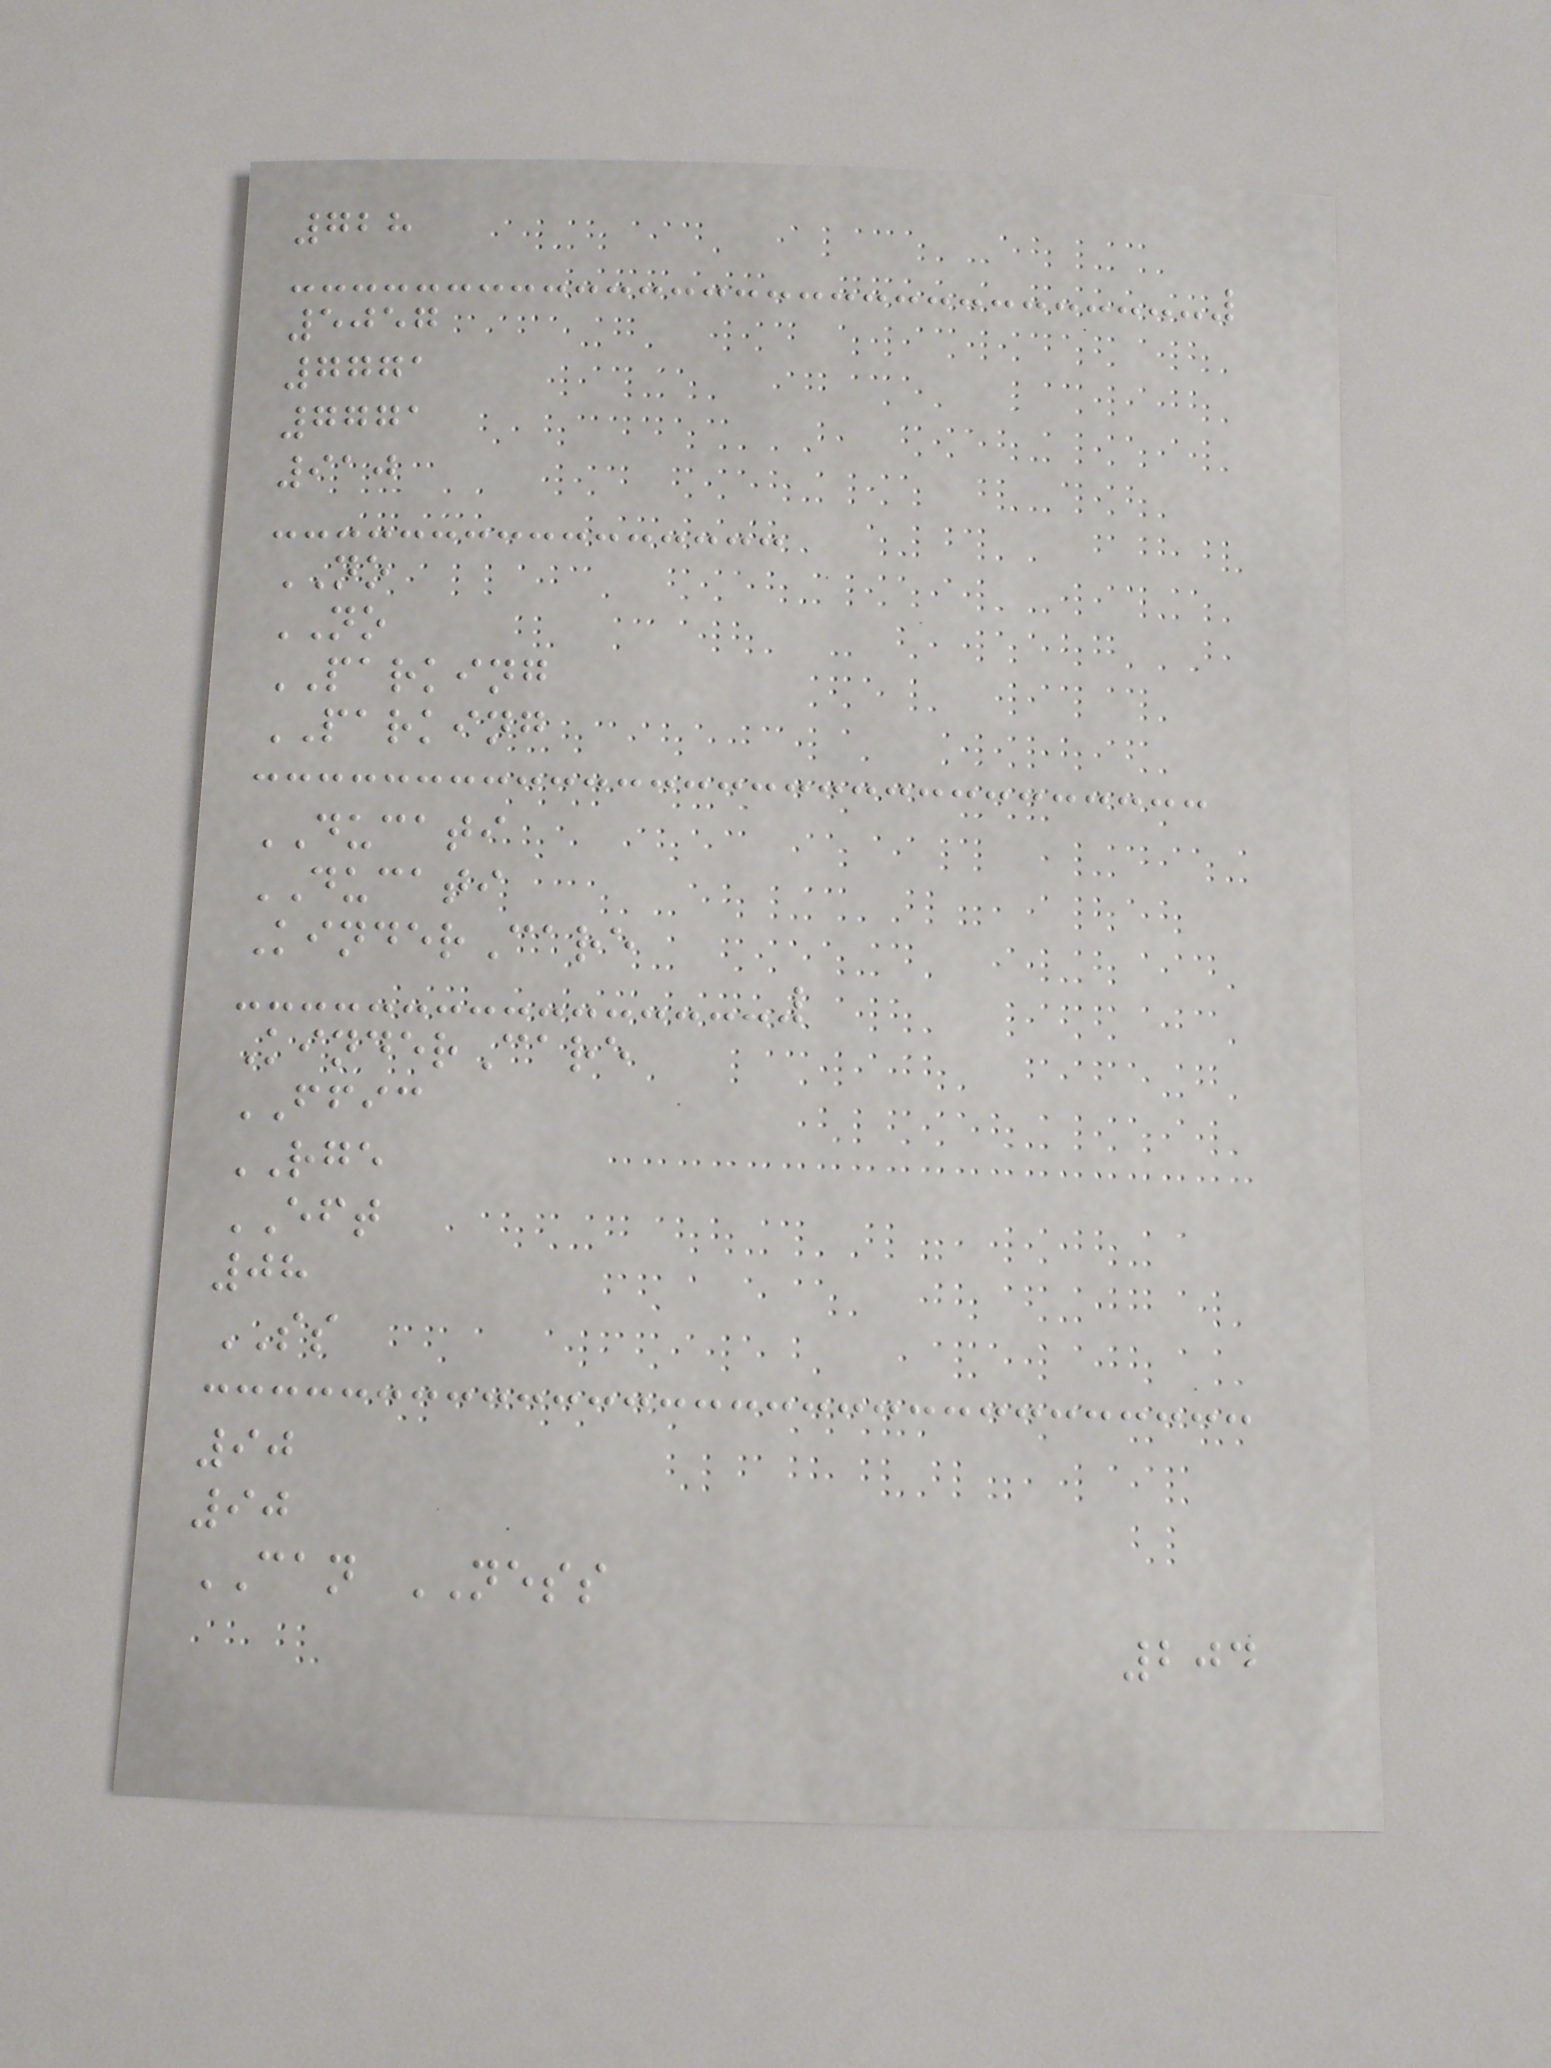728
5057
7771
7771
910
NO
NO
PARKING
PARKING
DUCATI
DUCATI
KinderCare
KinderCare
FFIC
RGE
EFT
08
SS
90
90
CAN NESS
204
